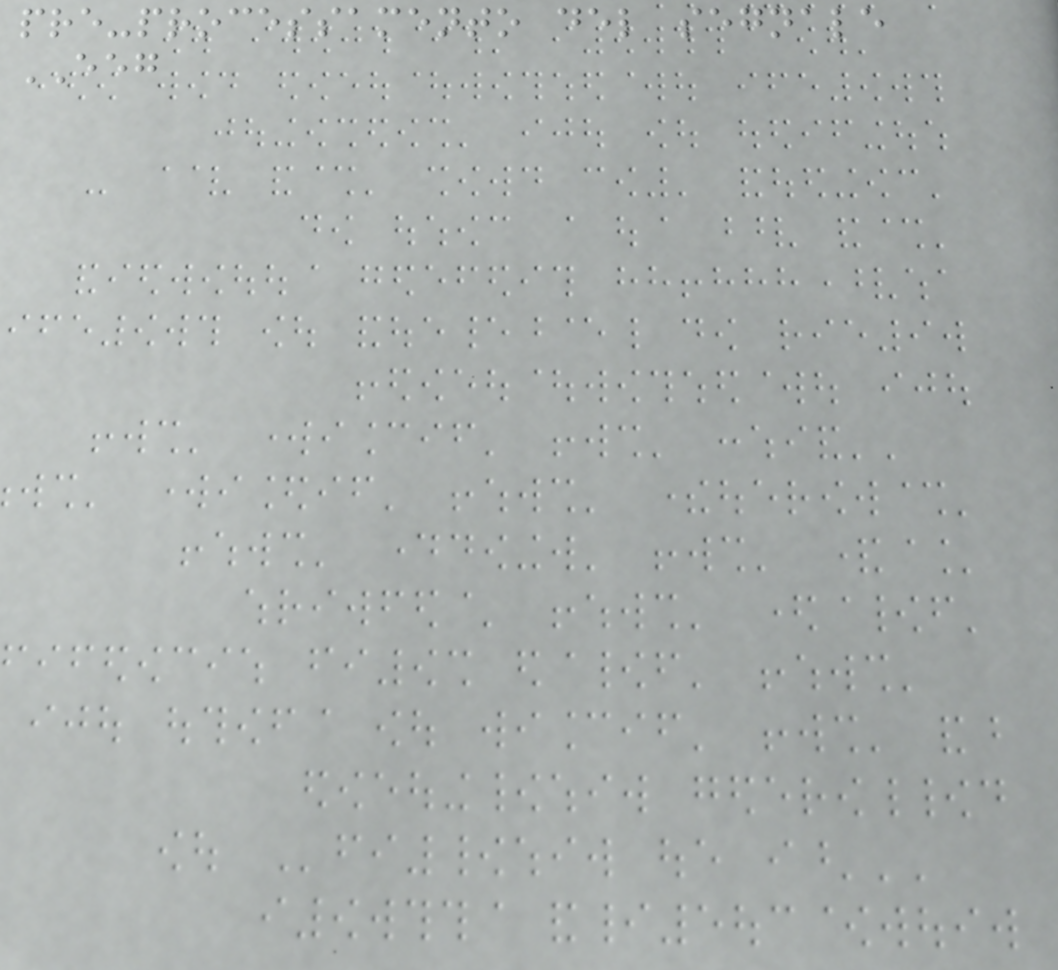pre-processamento del segnale
EEG
